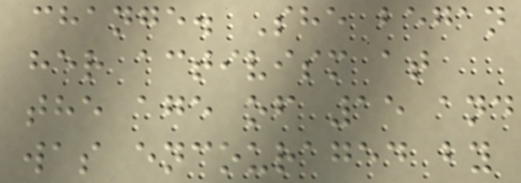change. She began
her activism at
the age of 15 and
was encouraged by
